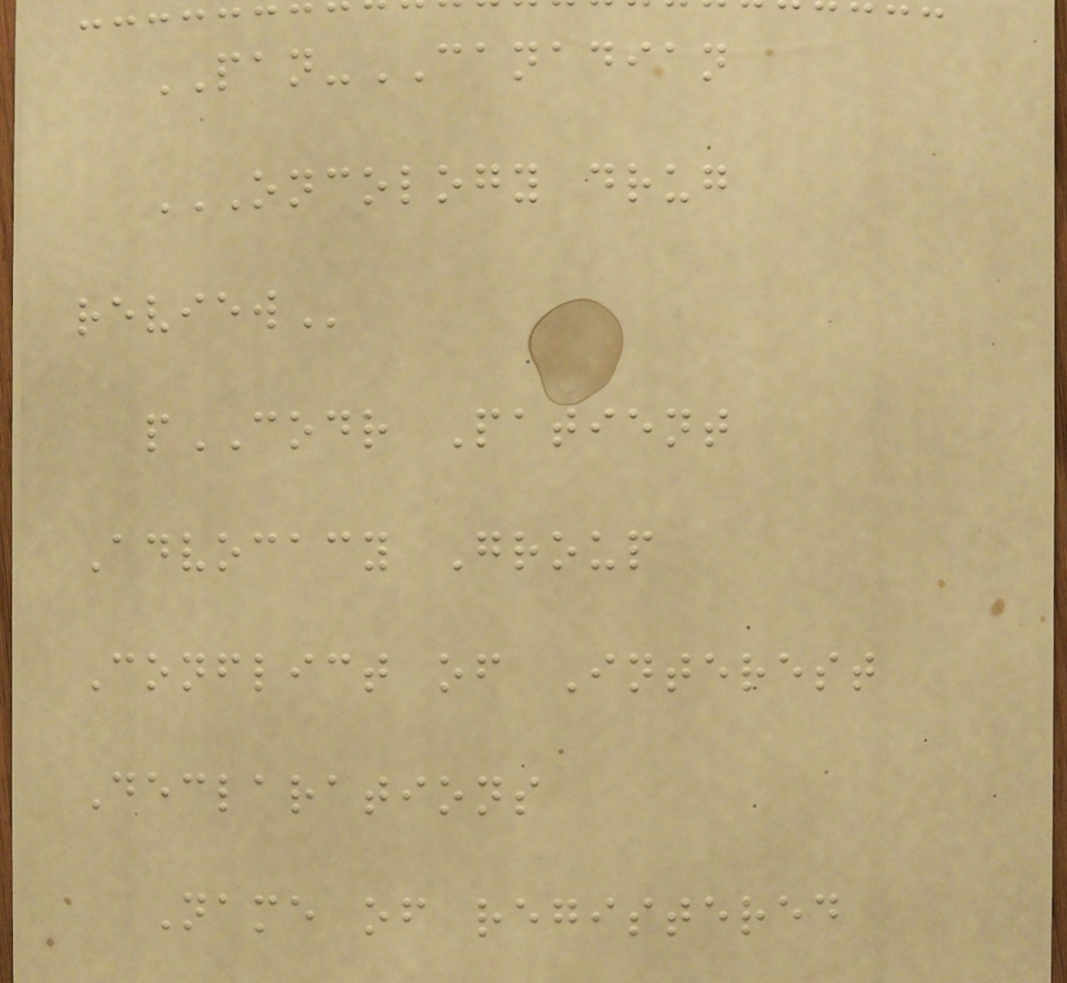PAN-CANADIAN
ONCOLOGY DRUG
REVIEW
pCODR Patient
Advocacy Group
Conflict of Interest
Declarations
Name of registered
